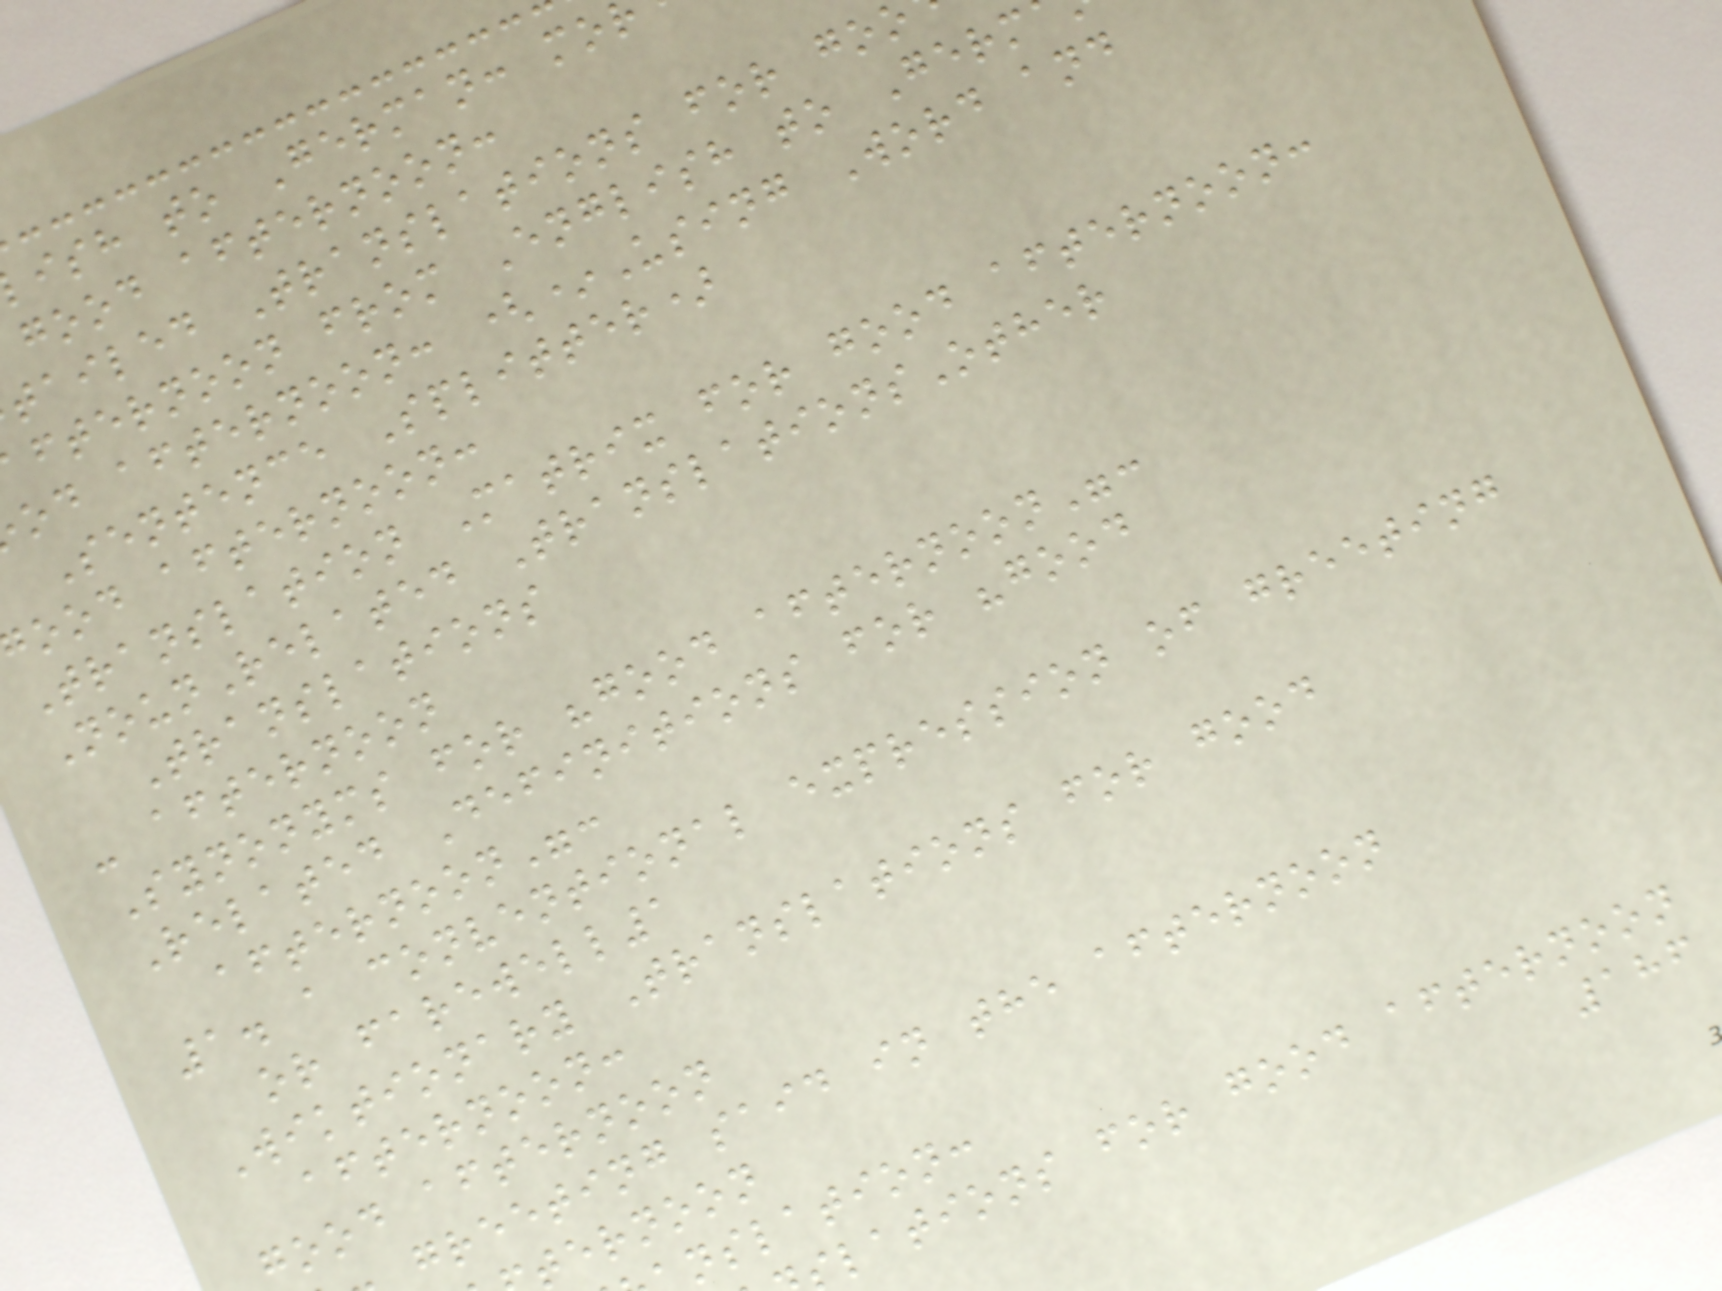ish to German: mo
good afternoon:
tailed Translations for go
fternoon from English to Germ
od afternoon: (*Using Word and
Sentence Splitter)
ood afternoon:
Translation Matrix for good afternoon:
NounRelated TranslationsOther
Translations
- afternoon
Synonyms for "good afternoon":
Related Definitions for "good
afternoon":
1. a conventional expression of greeting
or farewell1
Wiktionary Translations for good
afternoon:
good afternoon
greeting said in the afternoon
ternoon
nslation:
lations for good afternoon
186
